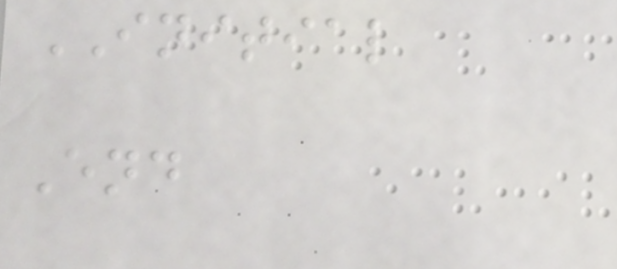INITIAL
End
